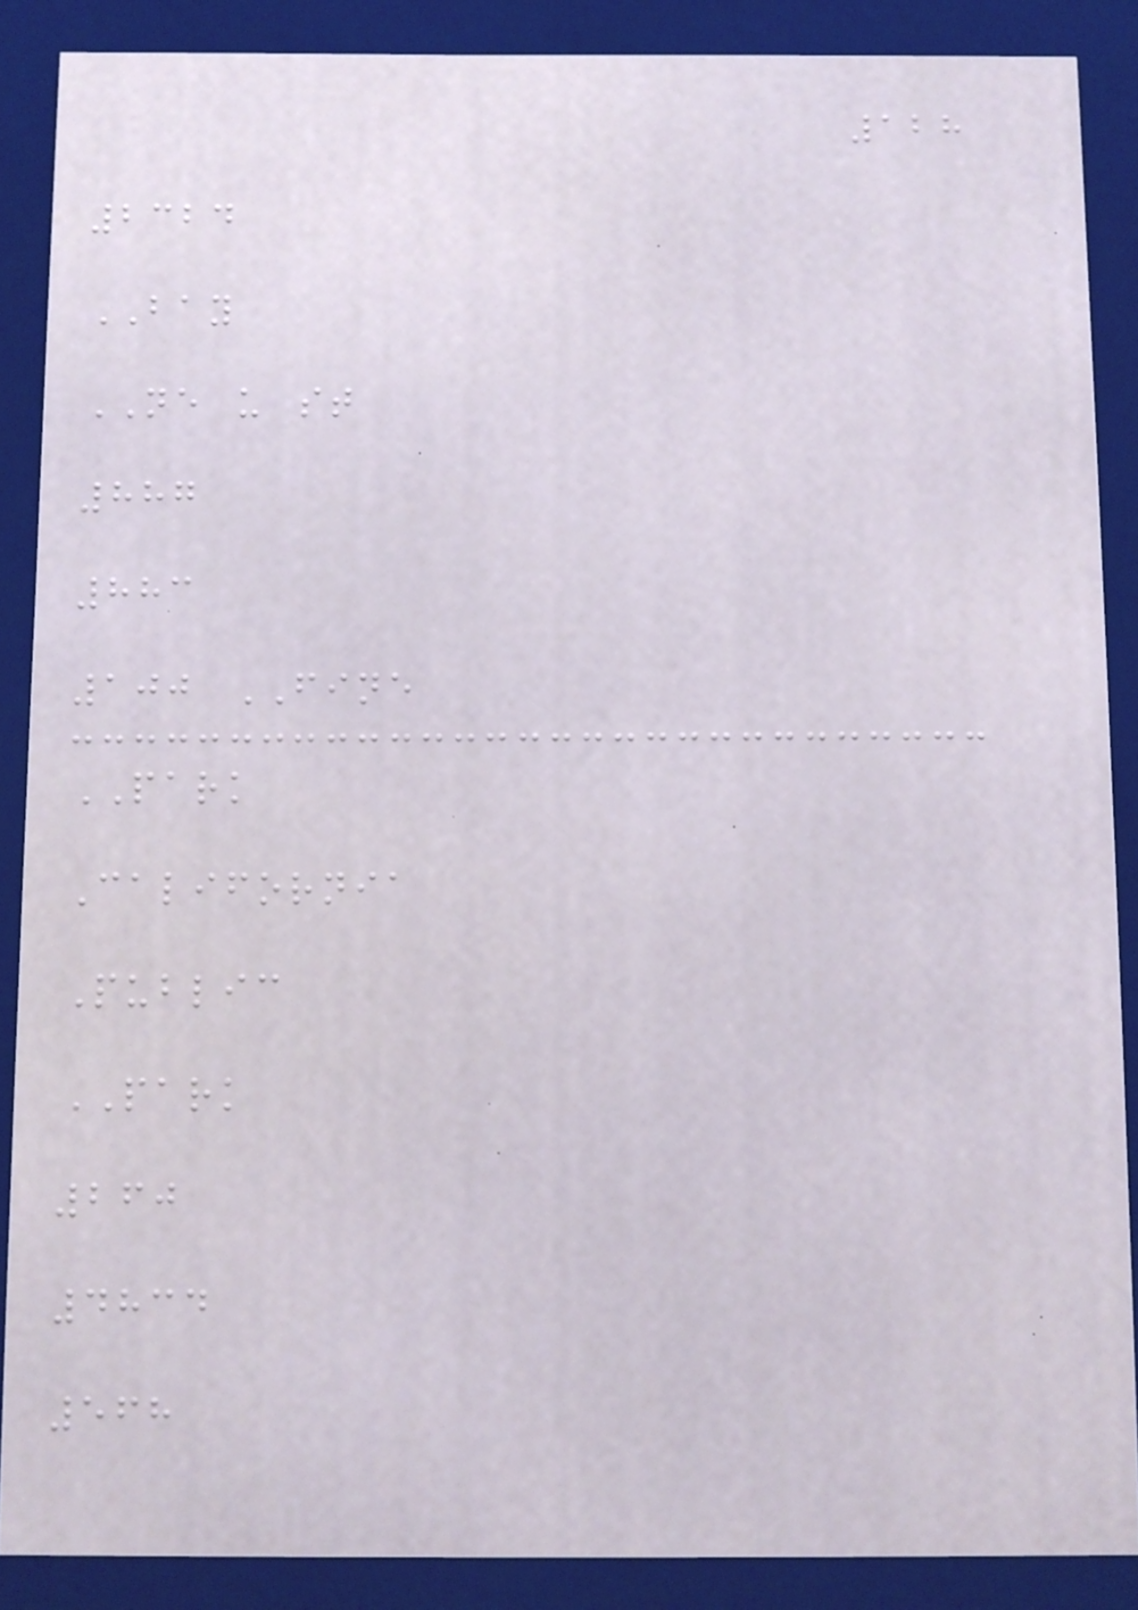128
2324
BAY
NE u st
887
883
100 FINE
PARK
California
Public
PARK
260
4834
568
